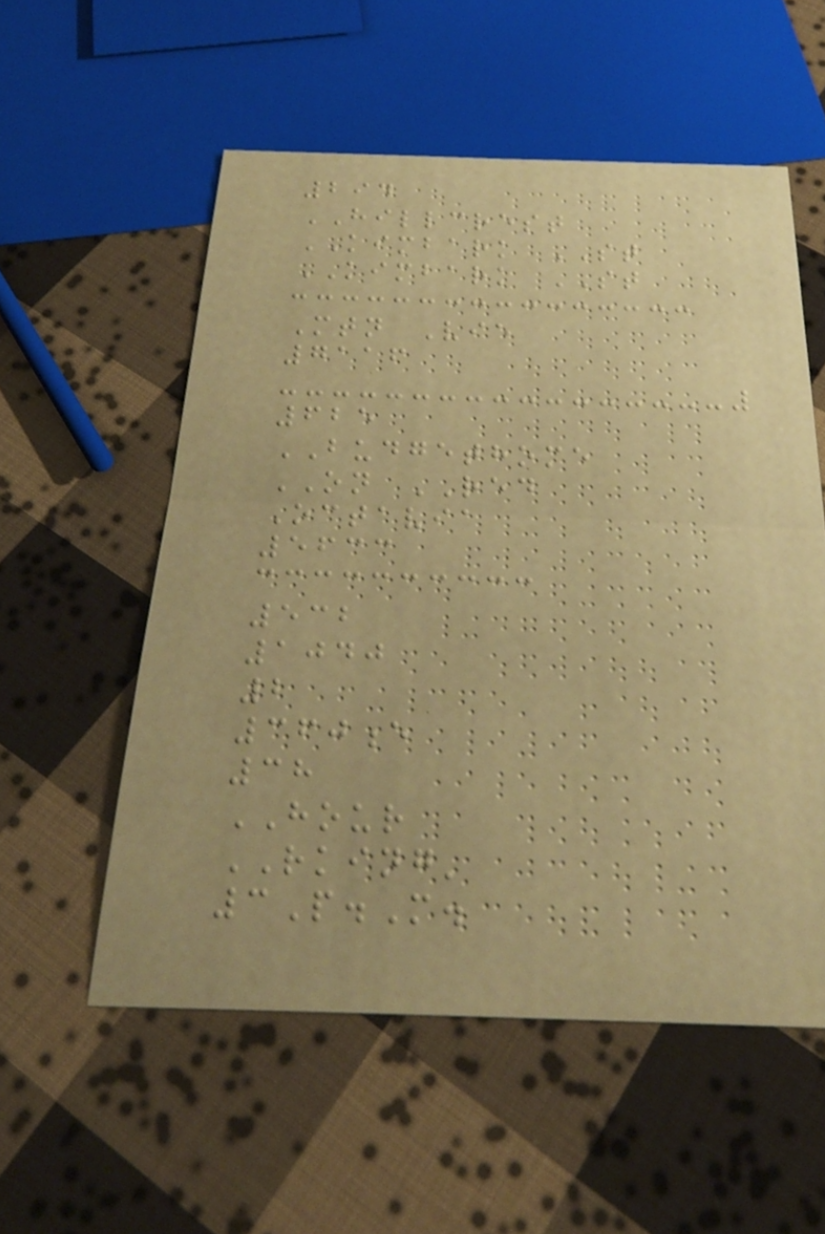294
HILLCREST
KIMBARK ST
KIMBARK ST
Mtn Vie
7116
625
BUDGETHOME
ON RED
Octavia
5633
532
1040
2
360e
38
HOUR
RKING'
3P.M.
